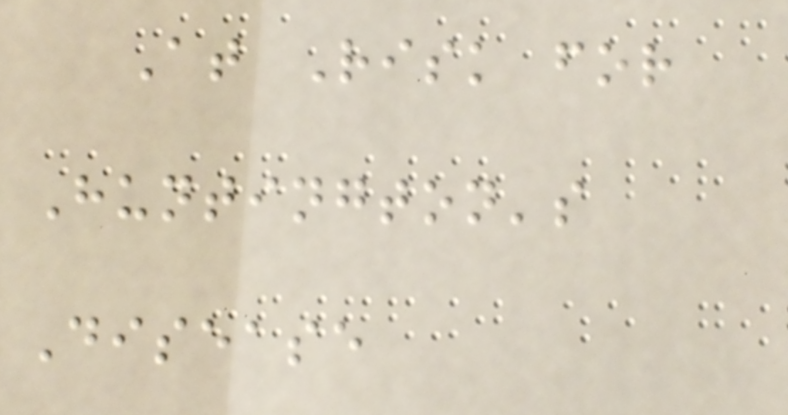At Risk for
Huntington's
Disease
